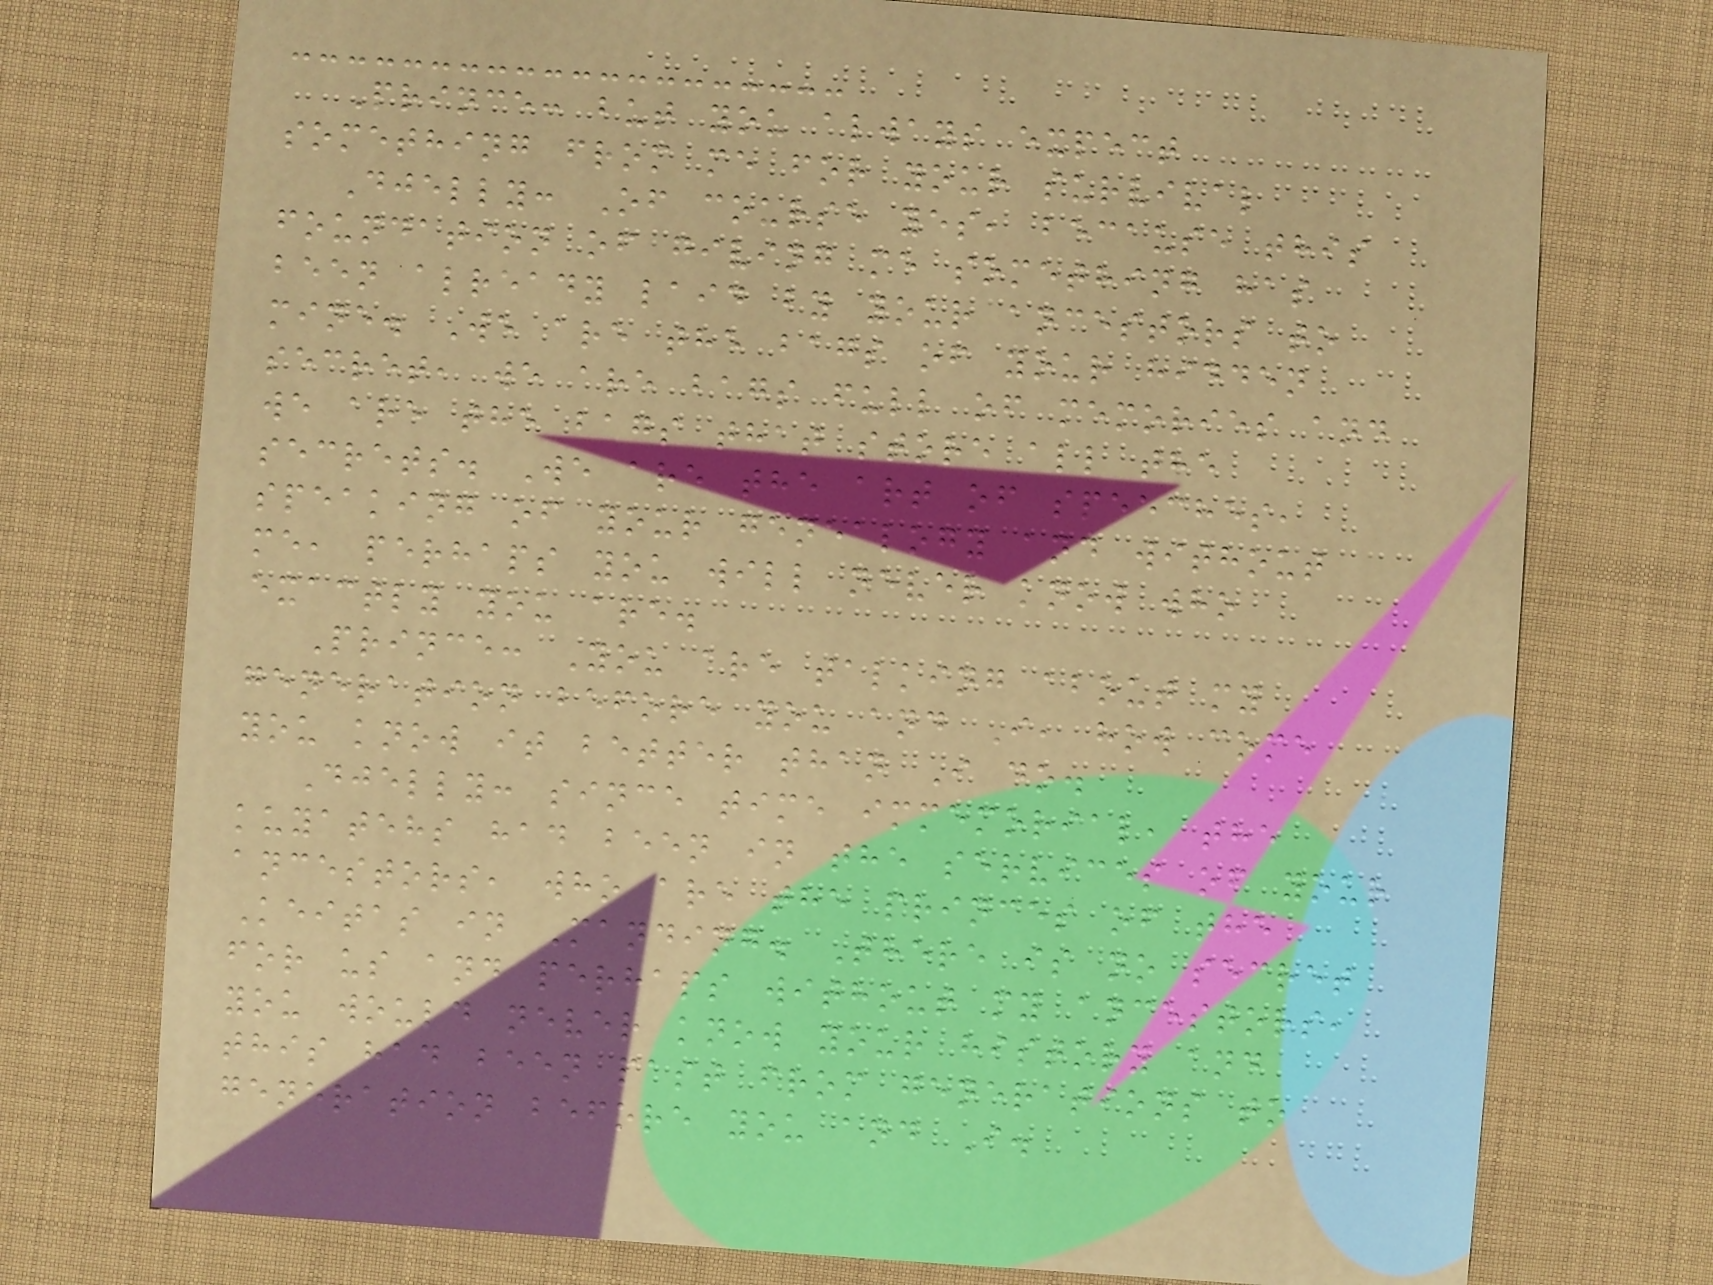Prince: but you always expect
something from me for your survival
Djelly: Of course yes, because this
foundation of giving me something has
been already laid by your ancestors to
mine. We are the bags of your hidden
secret, we are bags full of memories and
we are the bags that store all the
secrets. We are the art of speeches,
speaking of your genealogy and without
me, perhaps you will never know who
exactly you are.
Prince: You are talking about my
generation before you and I, how come
you know it better than I do.
Djelly: since time immemorial, the
kuyatehs had been in the services of your
ancestors, who are the princes of the
Keitas in Manding. There is no secret
for us and perhaps without my ancestors,
you would never know your history and
this had been past from generations to
generation before you and I.
